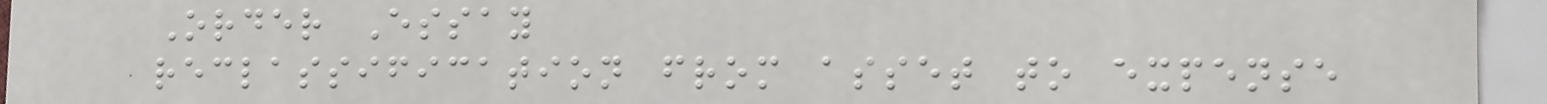Order Essay
reclassification from asset to expense
